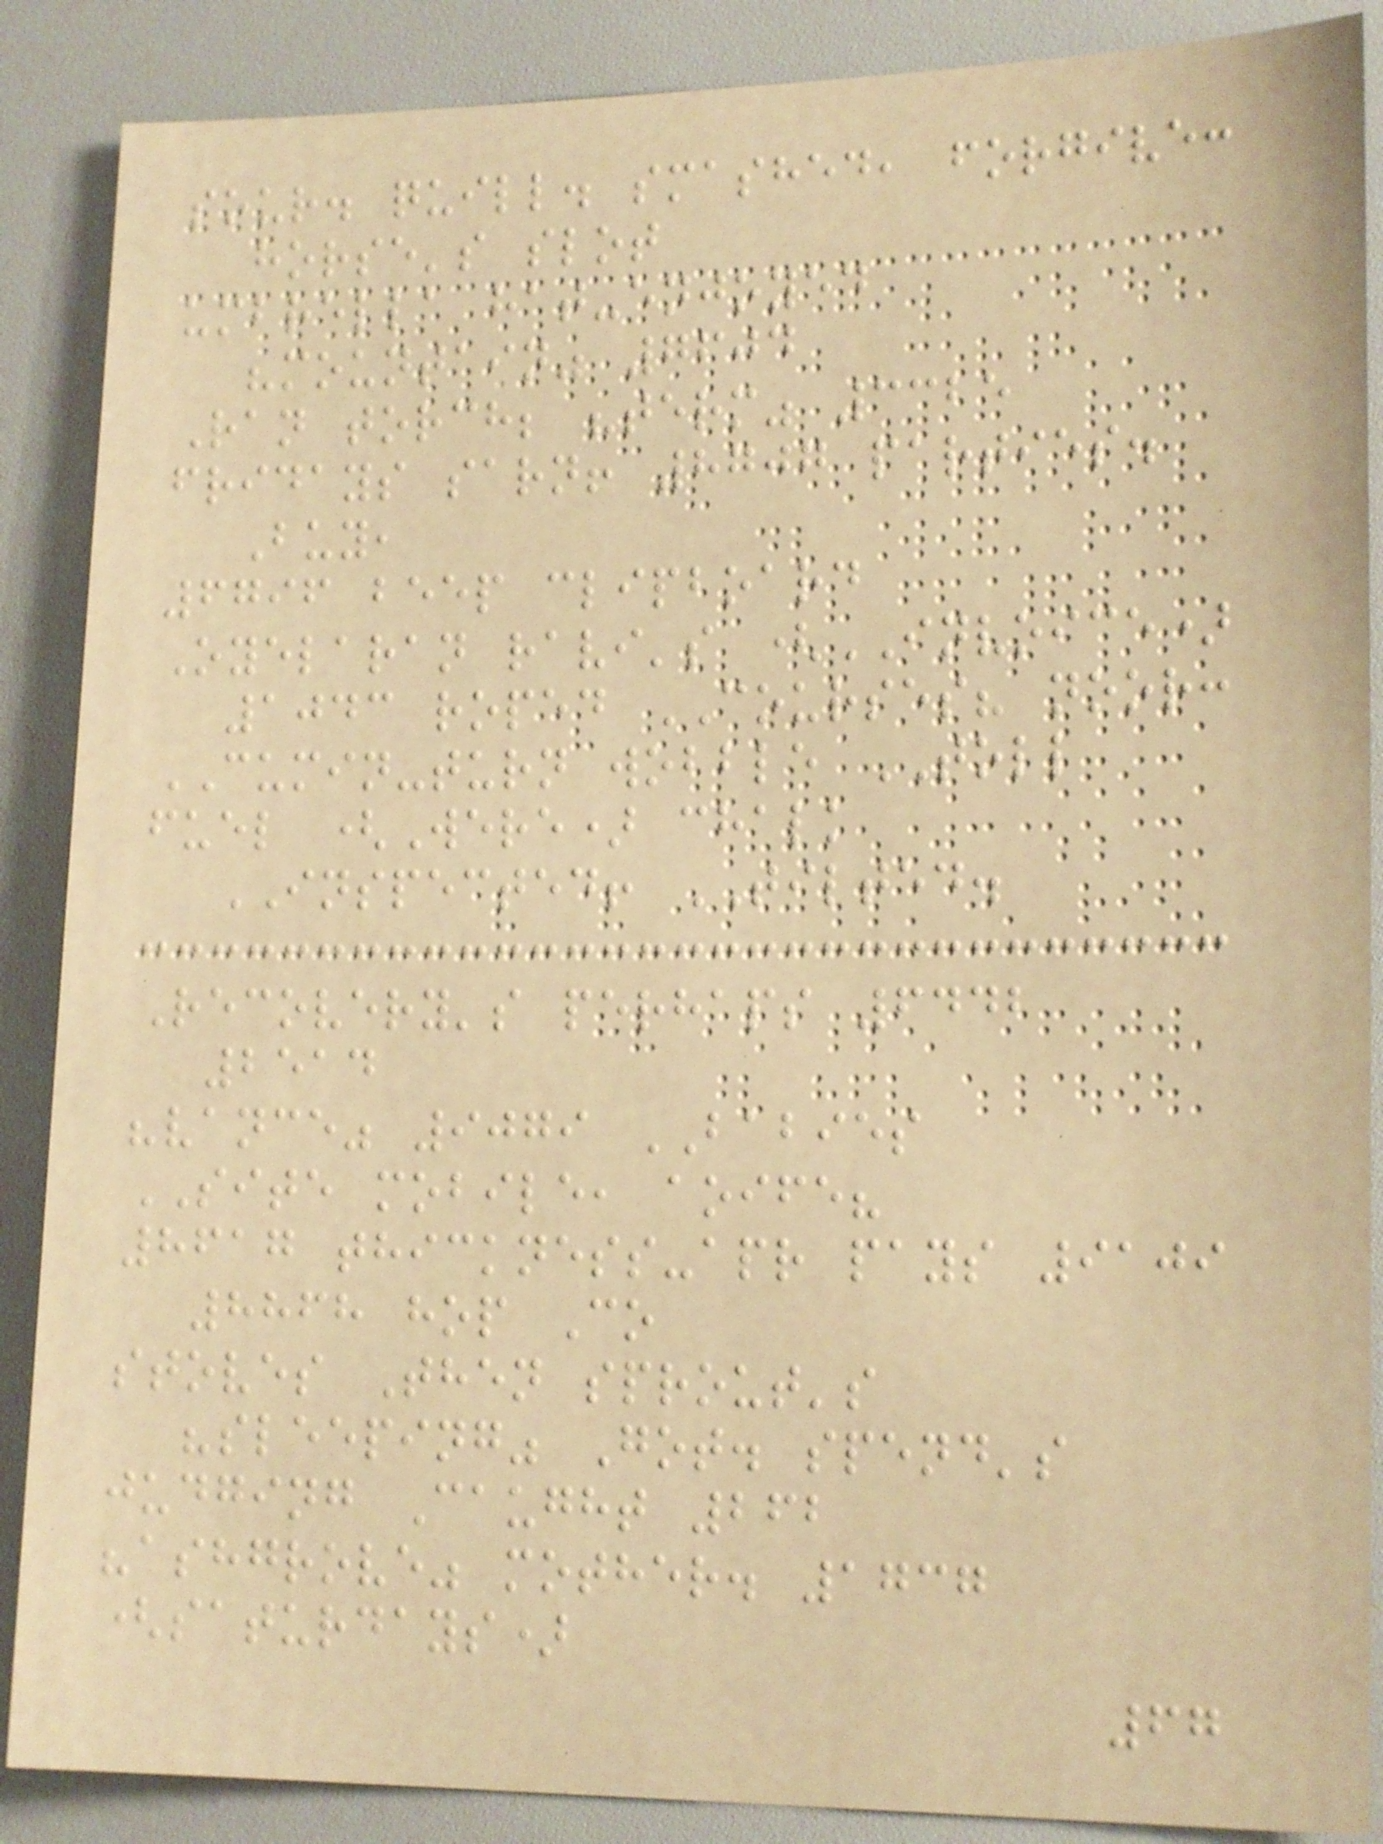sour. quill. smashed, forgive:
horse's slot
umbrella hat-enjoyed
"mountain" 7604
Ran torch; "term" 3325
fridays sarn! 8707 parties.
Buy,
6796 beep clipboard
Oyelaran ravi's (INVOICE)
1043 roped COURSES? noor:
CUMIN-turn wobble TOLL
fuel (Were) chalk
INSPECTED! TILTED.
Recovery's perhaps 6442
2514
"vance" 9079 BABIES
SITE mobile, aoife?
8617 thickness-apr pays 9109
8868 hop Co
stoves Then sprout's
"sleeping" Got. spend's
judging Caught 262
"ashgrove" mother. 1737
(saturdays)
67
